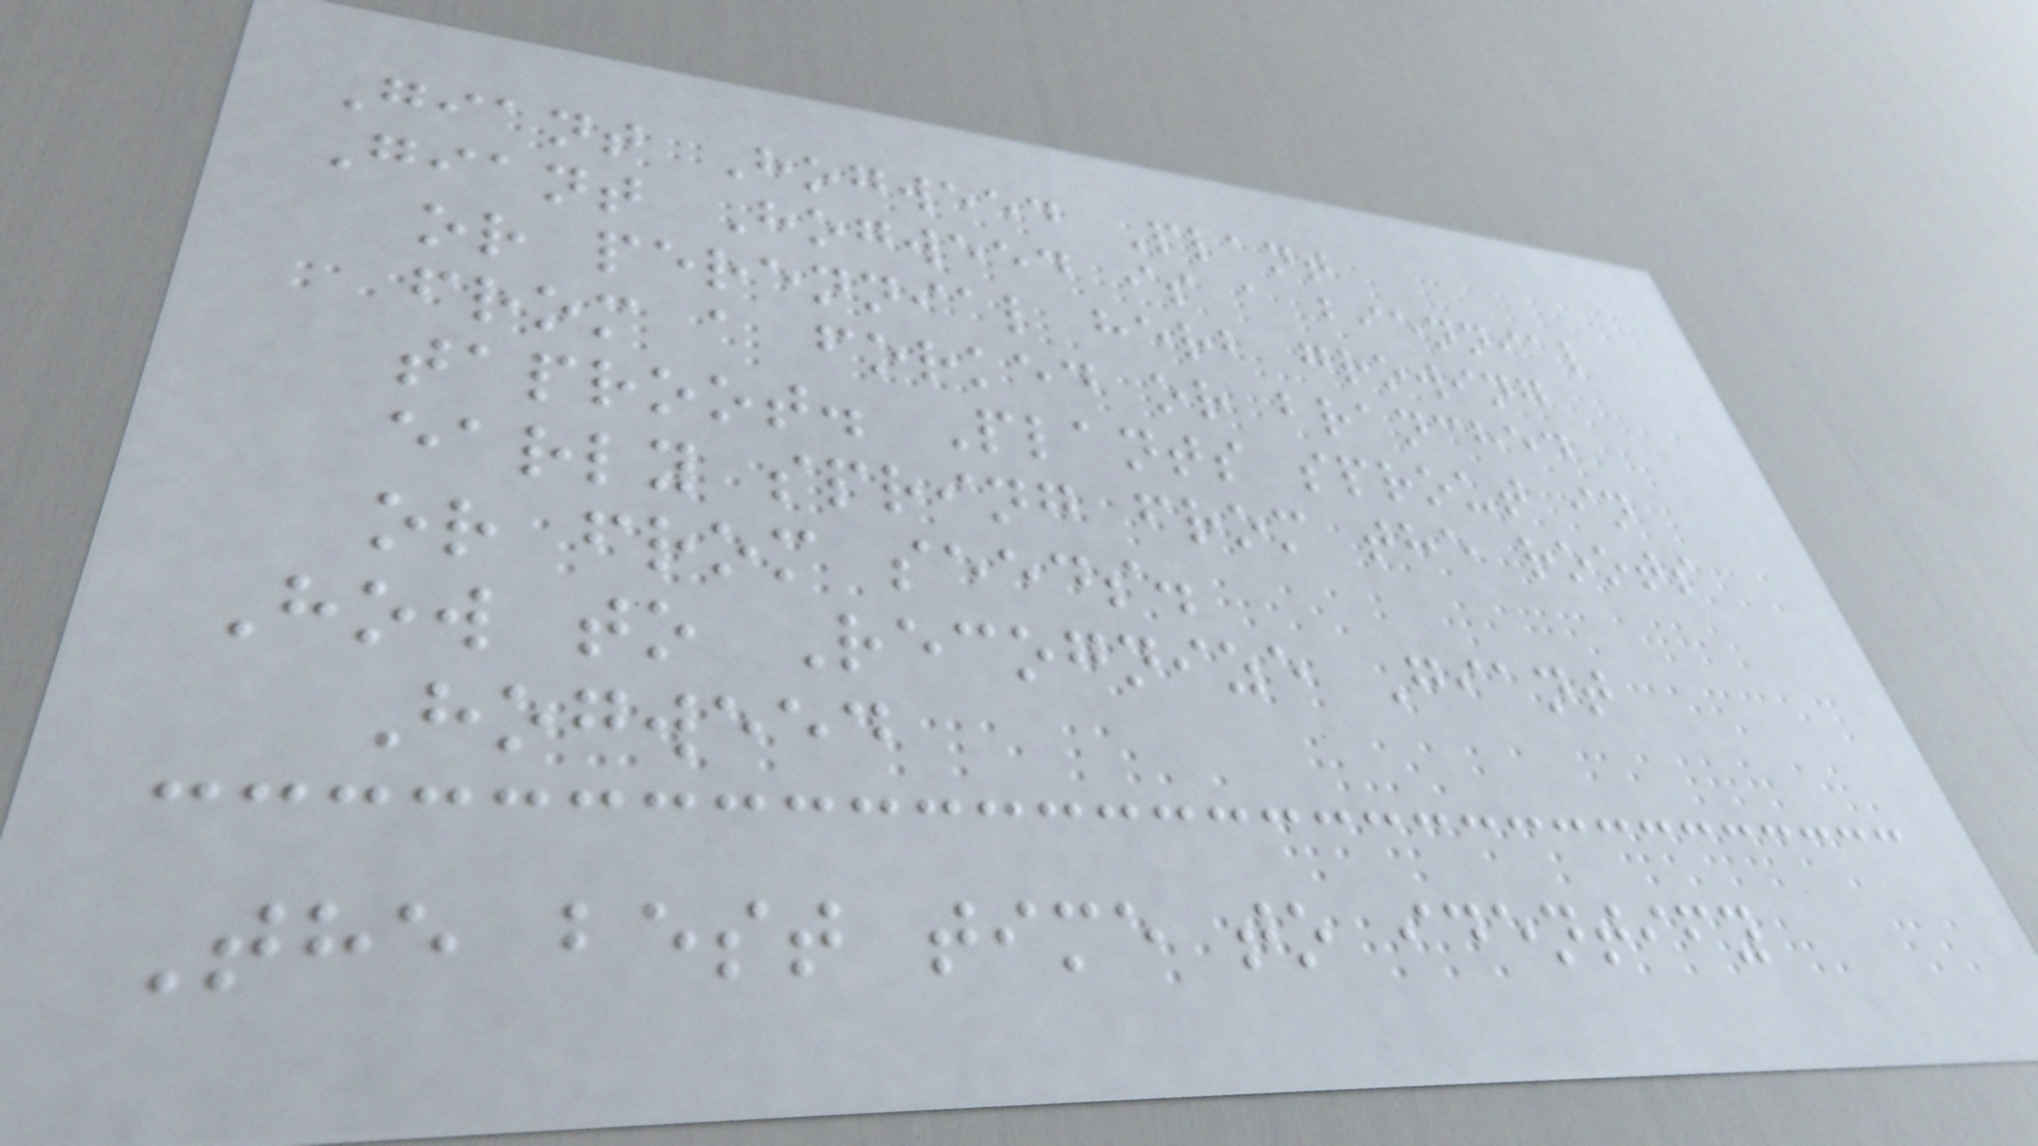Giant Hogweed Plant
Giant Hogweed is a biennial
or perennial herb growing
from a forked or branched
taproot. Plants sprout in
early spring from the roots
or from seeds.
How to Recognize Giant
Hogweed
The best time to identify
